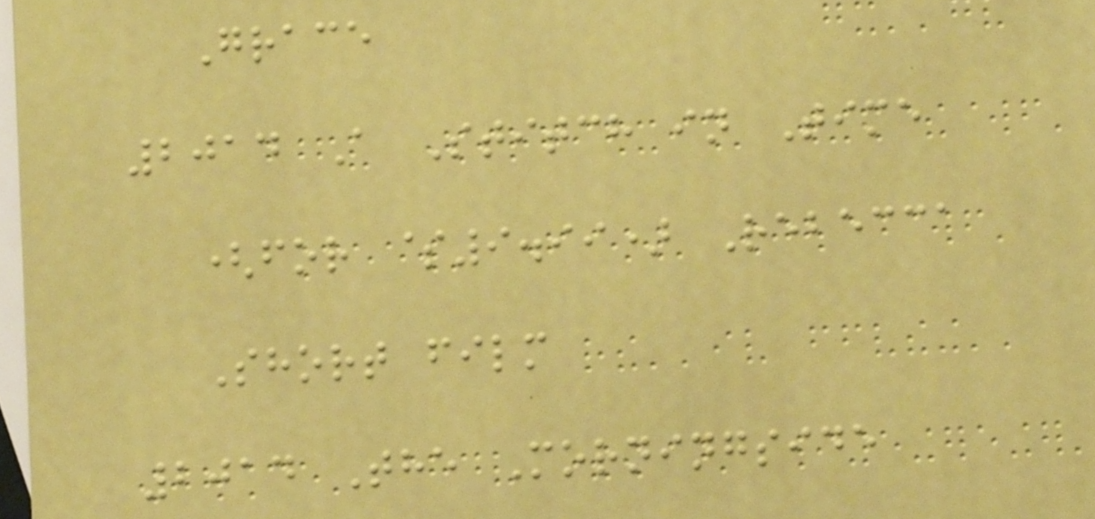Grace
2014 A Stitch in Time
(for $9.99) Rebecca
Short film
2014 The Morningside
